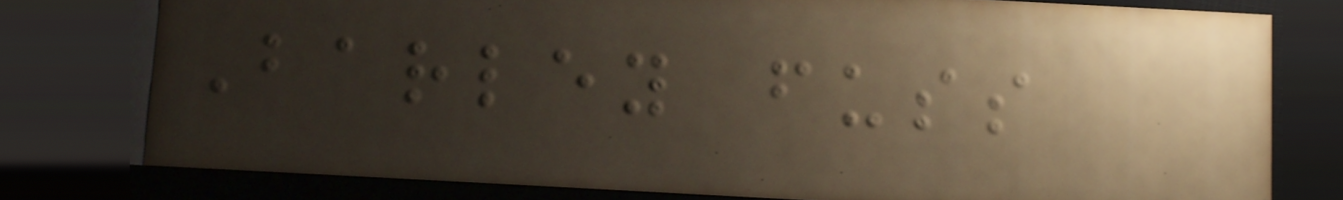Barley fuss
